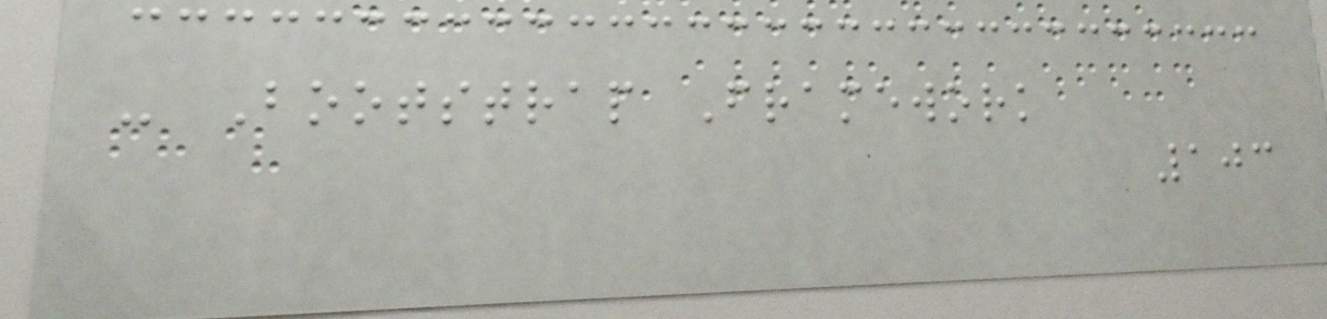- Bootstrap Framework
103
